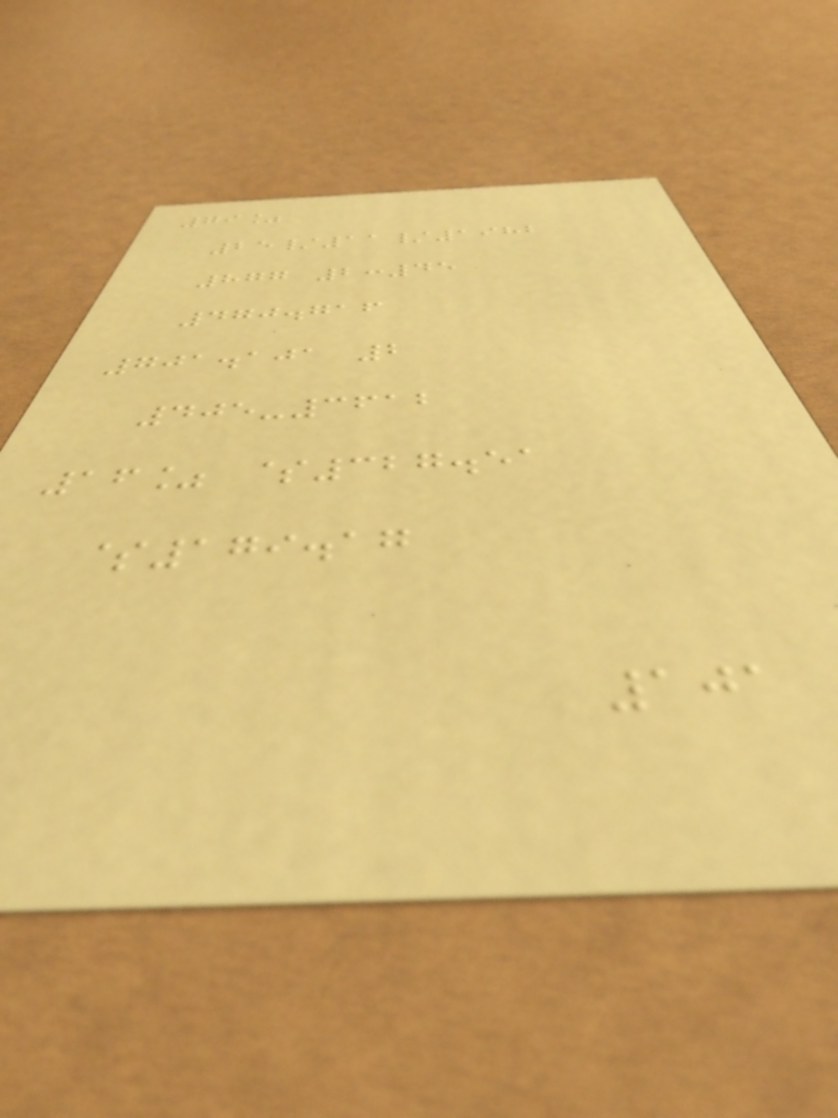79%
25/11/1982
877 2:45
470.716
701.101 2
405-3612
16% $327.51
$179.17
101
